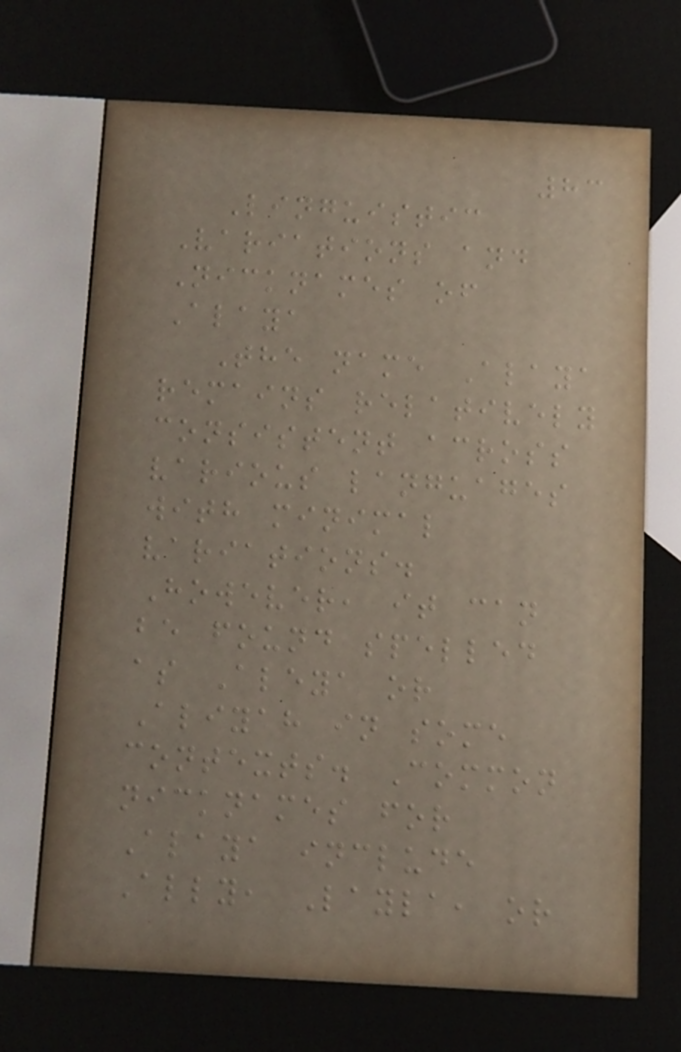83
Linguistic
Variations and
Nicknames of
Alaya
The name Alaya
remains relatively
consistent across
various languages
with minimal
variations.
However, it can
be found spelled
as Aleya or
Aliyah in some
contexts. Common
nicknames for
Alaya include
Ally, Layla, or
